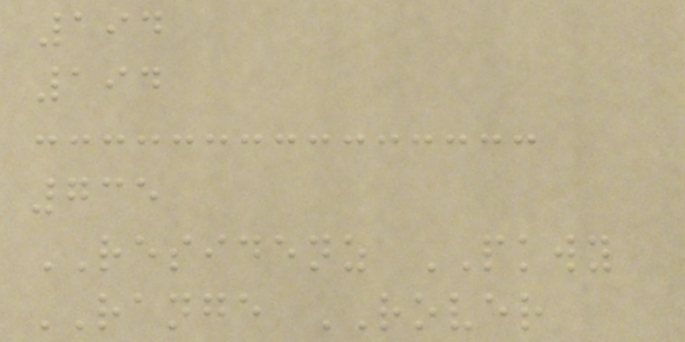194
194
735
RESIDENZ PKWY
RANGE ROVER
